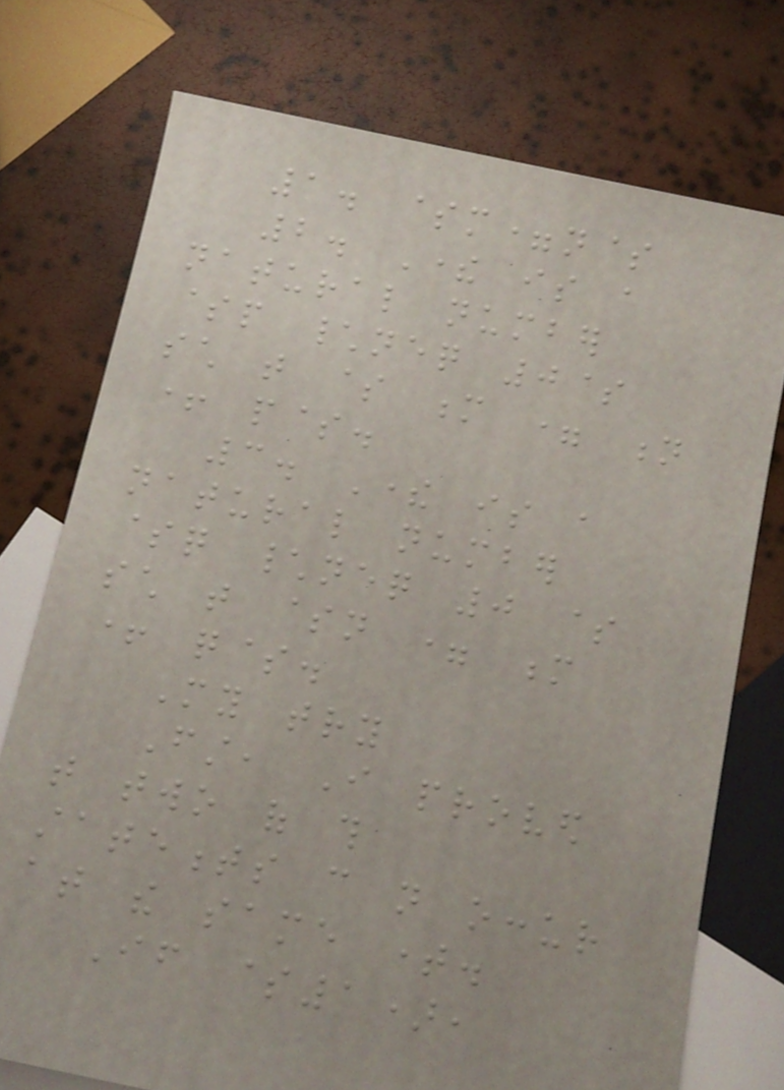1. $m=n$
2. There is a
natural number
$p \neq 0$
such that $ m = n
+ p$.
3. There is a
natural number
$q \neq 0 $
such that $n = m
+ q$.
My try
First, I proved
that two of this
statements can not occur
at the same time.
If $1),
